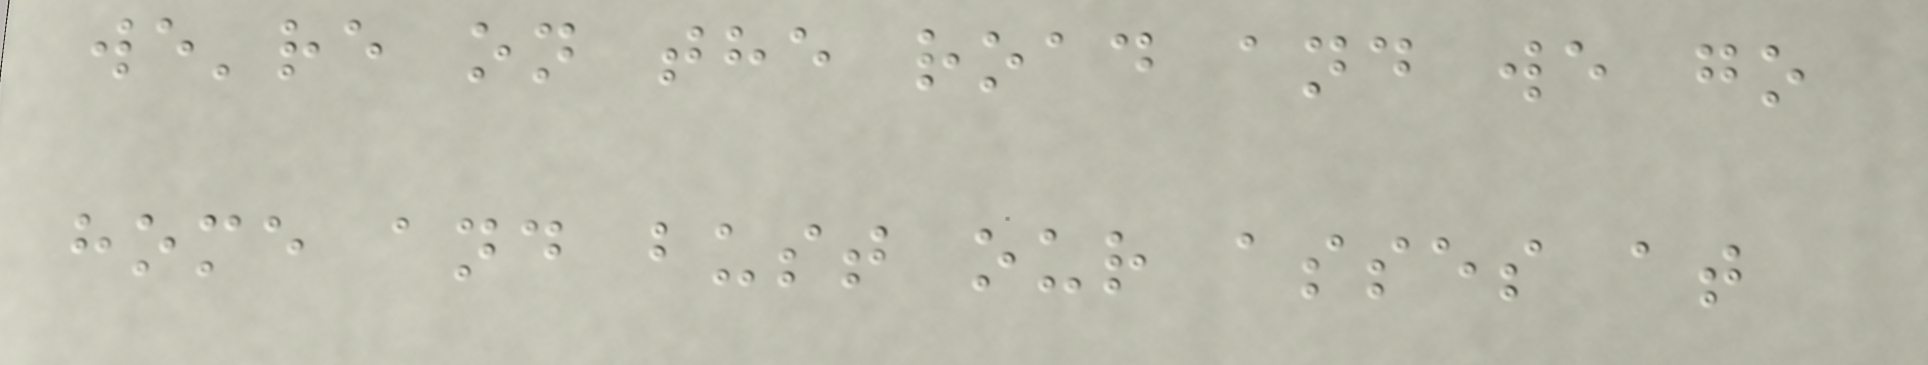we're on the road and we go
home and bust our asses at
